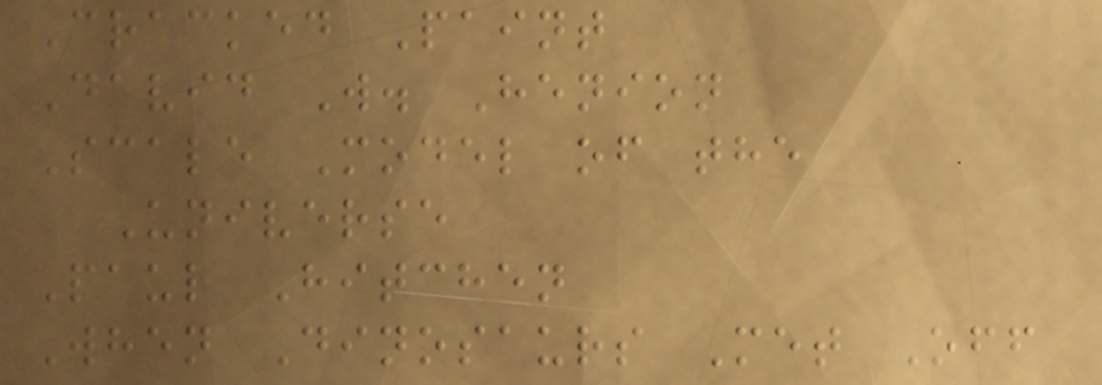Cracked Paint
David W. Henion
Scale Model of the
Universe
Paul Hitchen
When Dinosaurs Met Off
